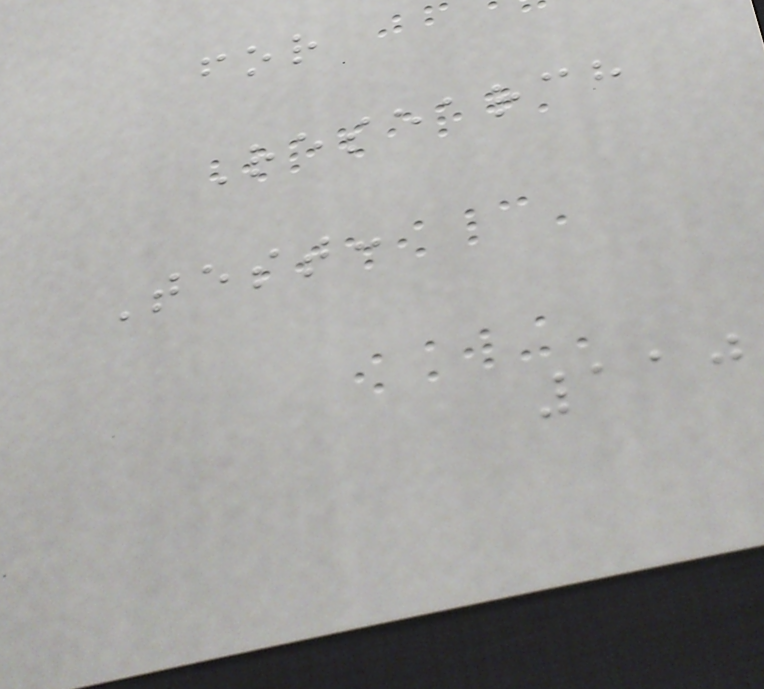for
Research
Test:
110
